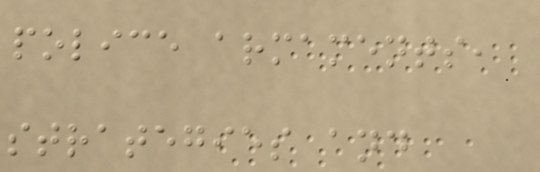police armaments,
strategies and
